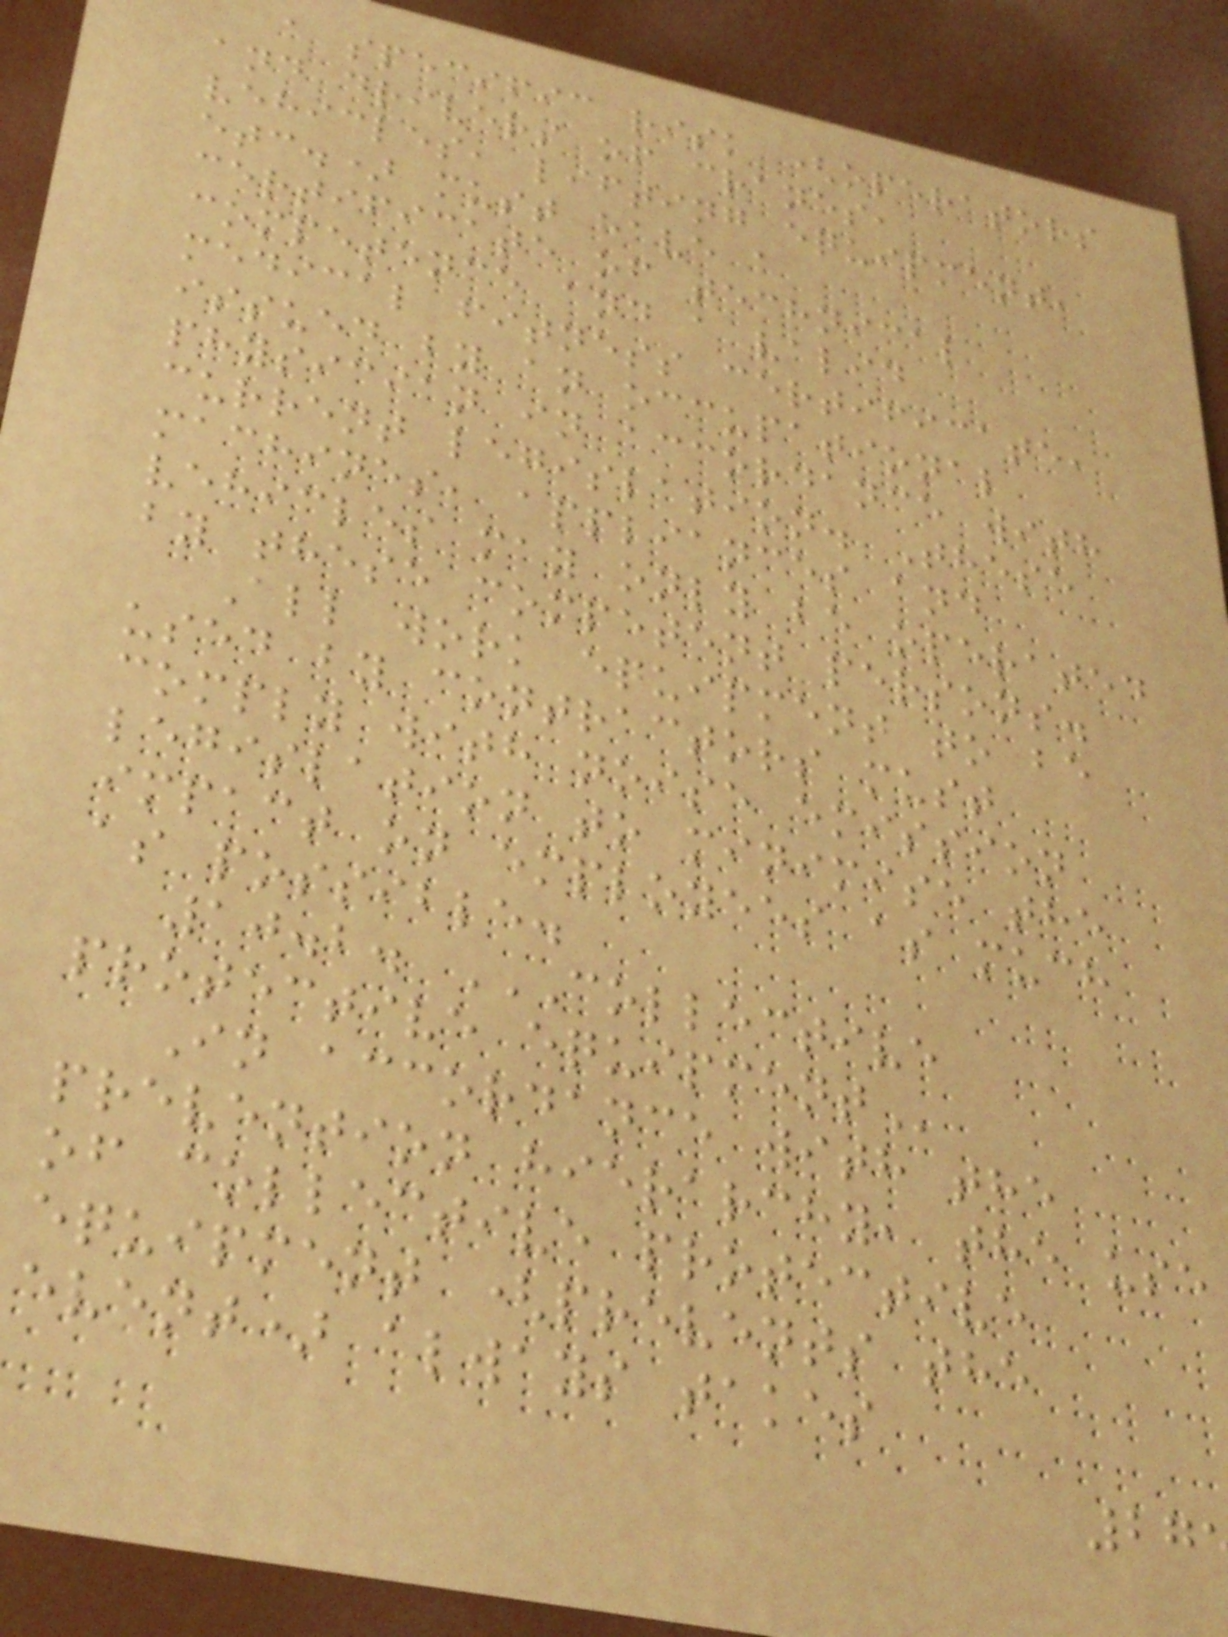a specific risk (operators
and drivers of cranes,
vehicles, lifting equipment,
etc.) must have a
certificate of technical
competence and a valid
medical fitness certificate,
issued by an occupational
physician in accordance with
current legislation. These
machines, appliances and
vehicles may only be operated
by these competent persons.
All work equipment to be
used by contractors must
comply with noise emission
legislation to minimise the
impact on employees as much
as possible.
10.2. COLLECTIVE
protective
In accordance with the
prevention hierarchy, the use
of collective protective
equipment (prevents the
event) always takes
